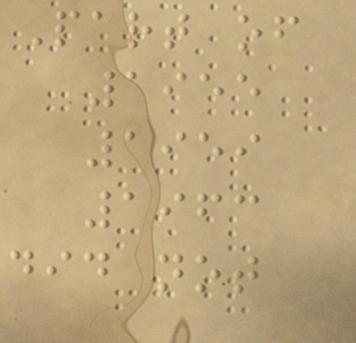Part of
1955
1959
1963
did not
